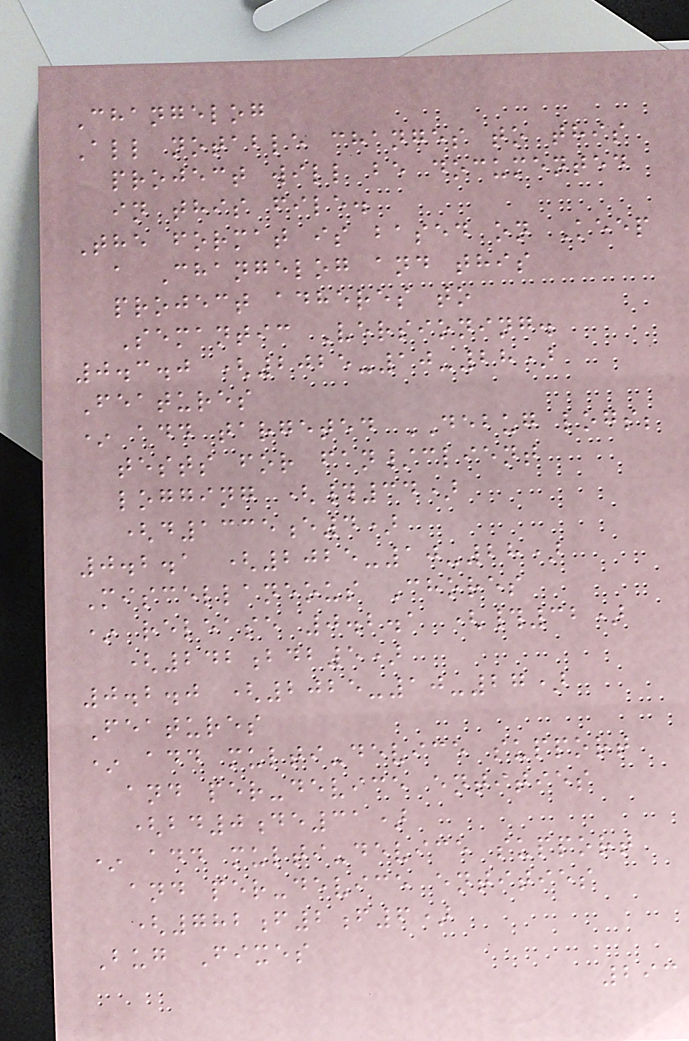Changelog
All notable changes to this
project will be documented
in this file.
The format is based on Keep
a Changelog and this
project adheres to
Semantic Versioning.
0.3.0 (2025-10-28)
Features
* add targeted DEBUG logs;
tests for fan/client
logging (#34)
(d1335e4)
0.2.1 (2025-10-28)
Miscellaneous Chores
* release 0.2.1 (#32)
(242bdb5)
0.2.0 (2025-10-27)
Features
* add multi-device support
and per-device entities
(bd0de31)
* add multi-device support
and per-device entities
(782f2f6)
Bug Fixes
293
